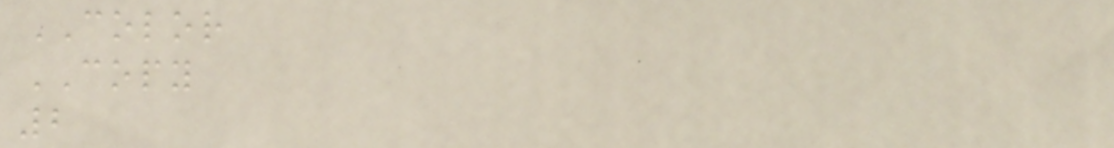COLOR
COPY
2
